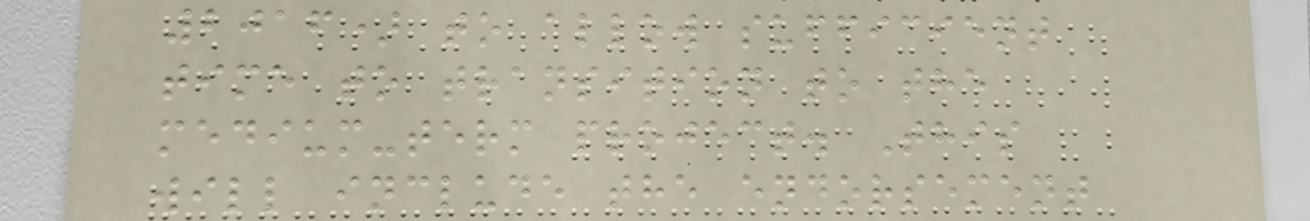2016) to allow sufficient
time to transition to the
medium-term project. This
will include the endorsement
